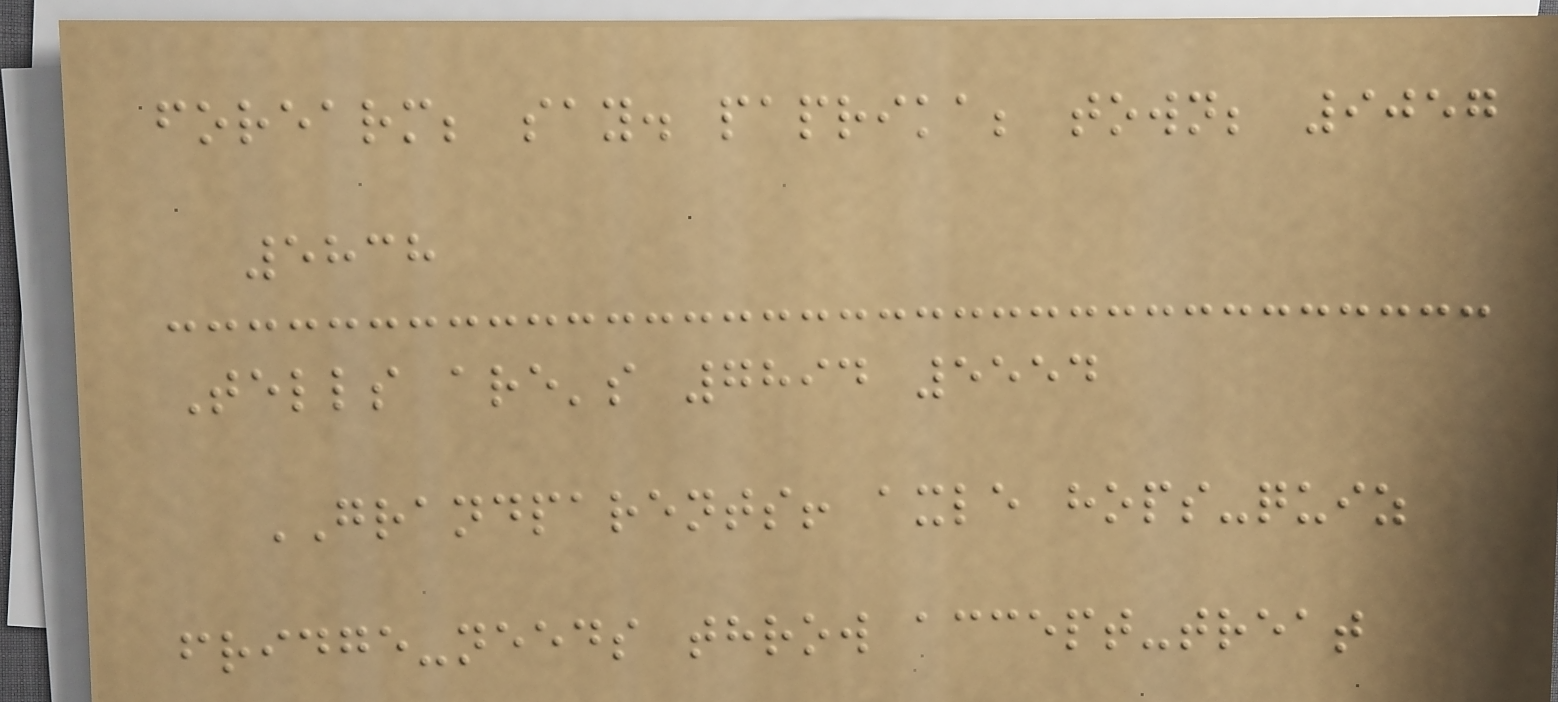forearm; say. paprika; town; 9057
5838
Tells are's 7894 5554
GRANDPARENTS! axle hops-quiz
fridge-needs throw accept-treat
